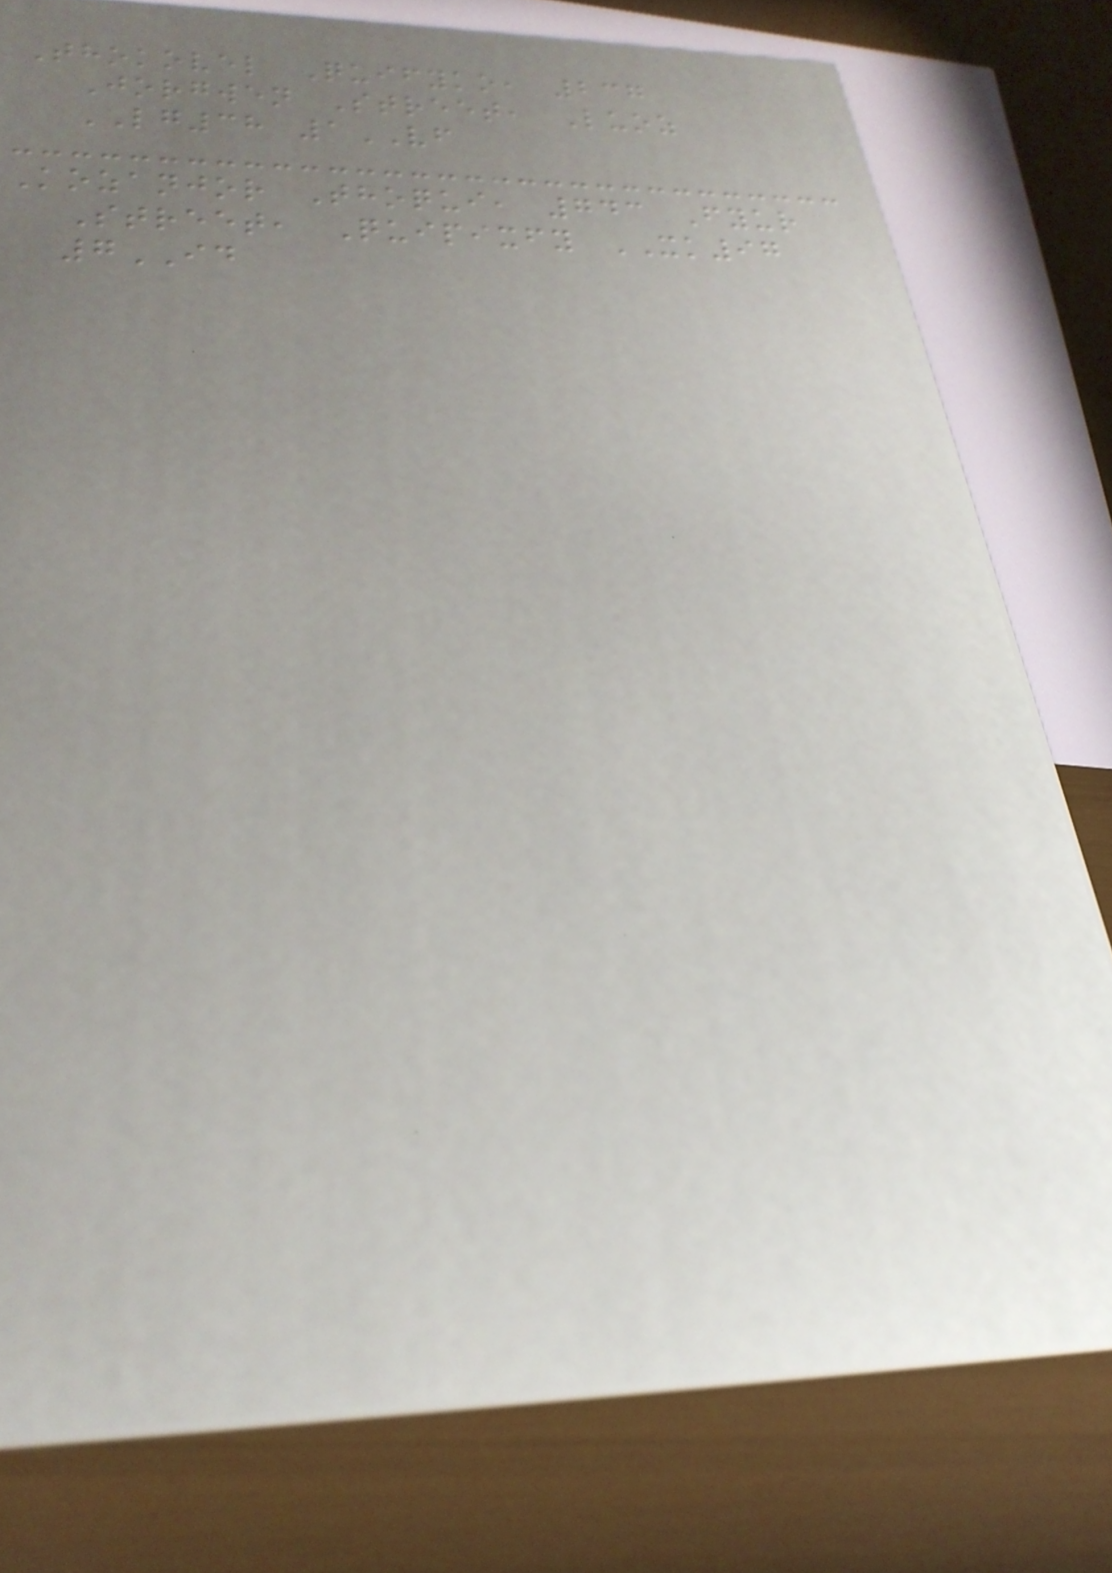Thokovel Quifyko, 237
Jorgwen Street, Luoz
LG38 1VF
Kozanjor Thoqui, 743 Fyur
Street, Quipixfy XK97
7ID
